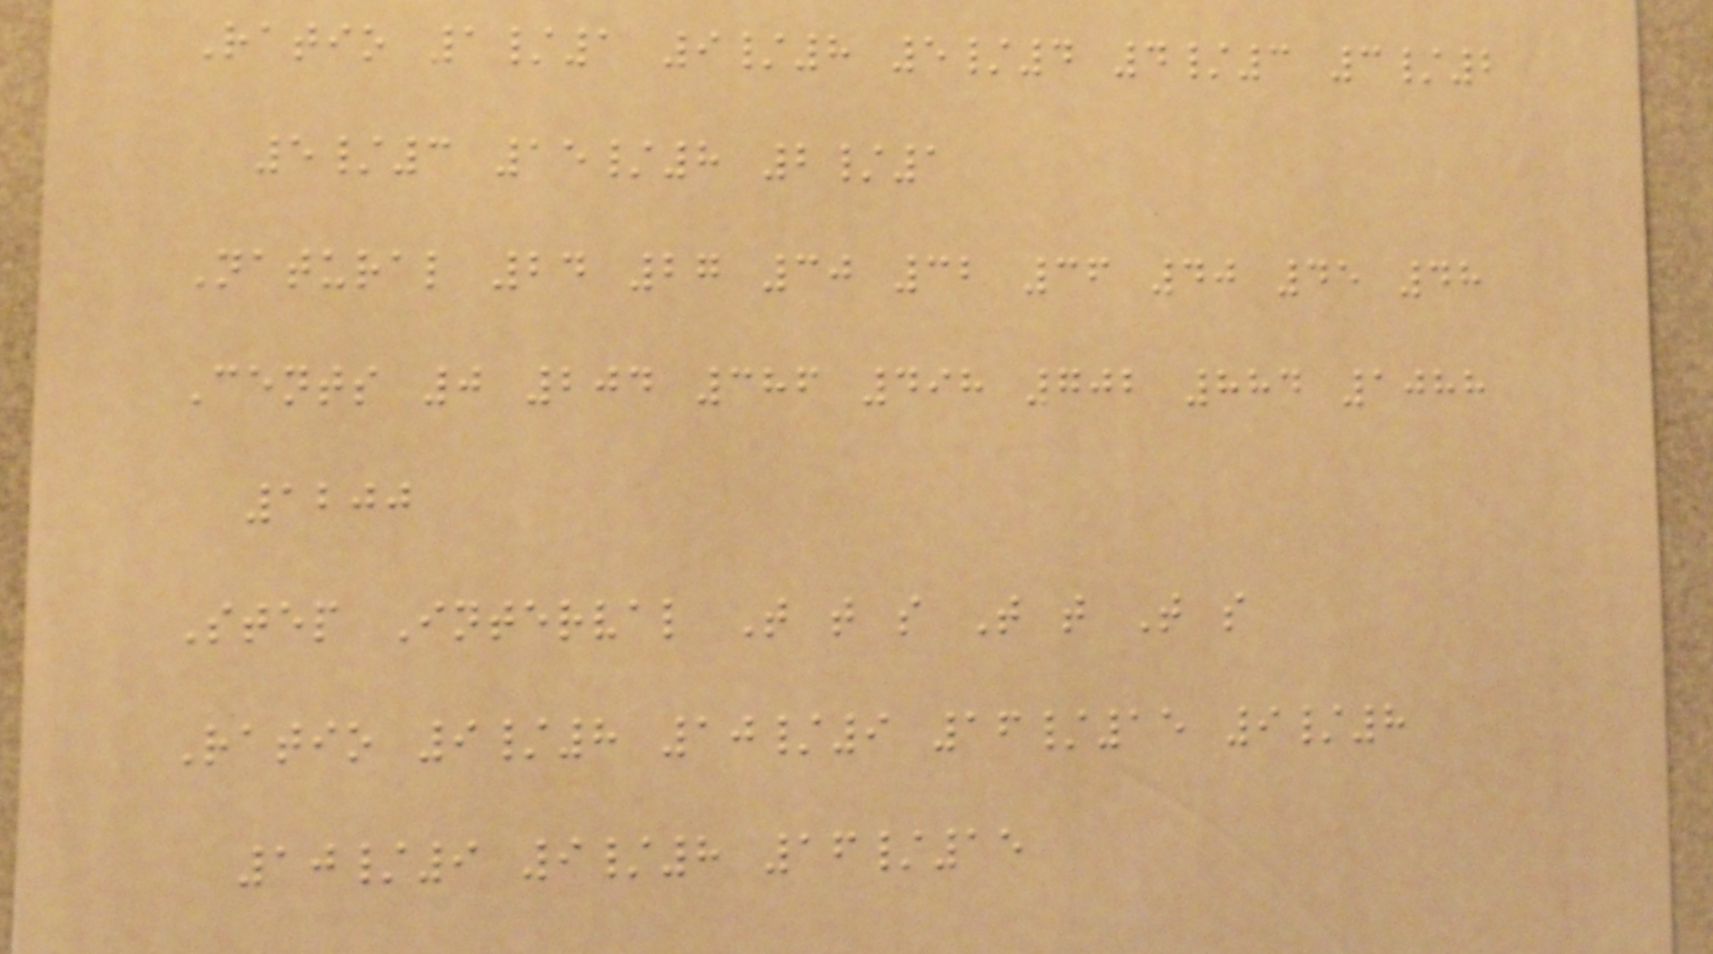Ratio 1/1 9/8 5/4 4/3 3/2
5/3 15/8 2/1
Natural 24 27 30 32 36 40 45 48
Cents 0 204 386 498 702 884 1088
1200
Step Interval T t s T t T s
Ratio 9/8 10/9 16/15 9/8
10/9 9/8 16/15
